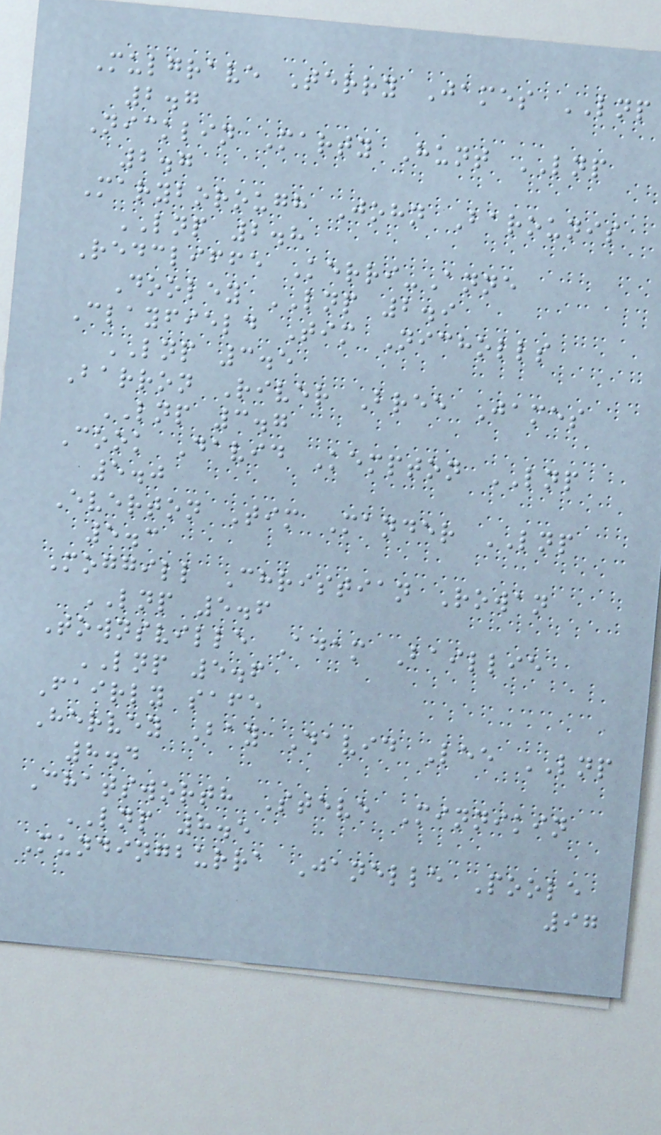Mulgrave Terry James LNP
2.7
Nicklin Marty Hunt LNP
2.7
Maryborough John Barounis
LNP 2.8
Redcliffe Kerri-Anne
Dooley LNP 2.9
Clayfield Tim Nicholls
LNP 3.5
Barron River Bree James
LNP 3.7
Cook David Kempton LNP
5.0
Everton Tim Mander LNP
5.3
Moggill Christian Rowan
LNP 5.6
Townsville Adam Baillie
LNP 5.6
Fairly safe
Hervey Bay David Lee LNP
8.4
Chatsworth Steve Minnikin
LNP 8.5
Mundingburra Janelle Poole
97
